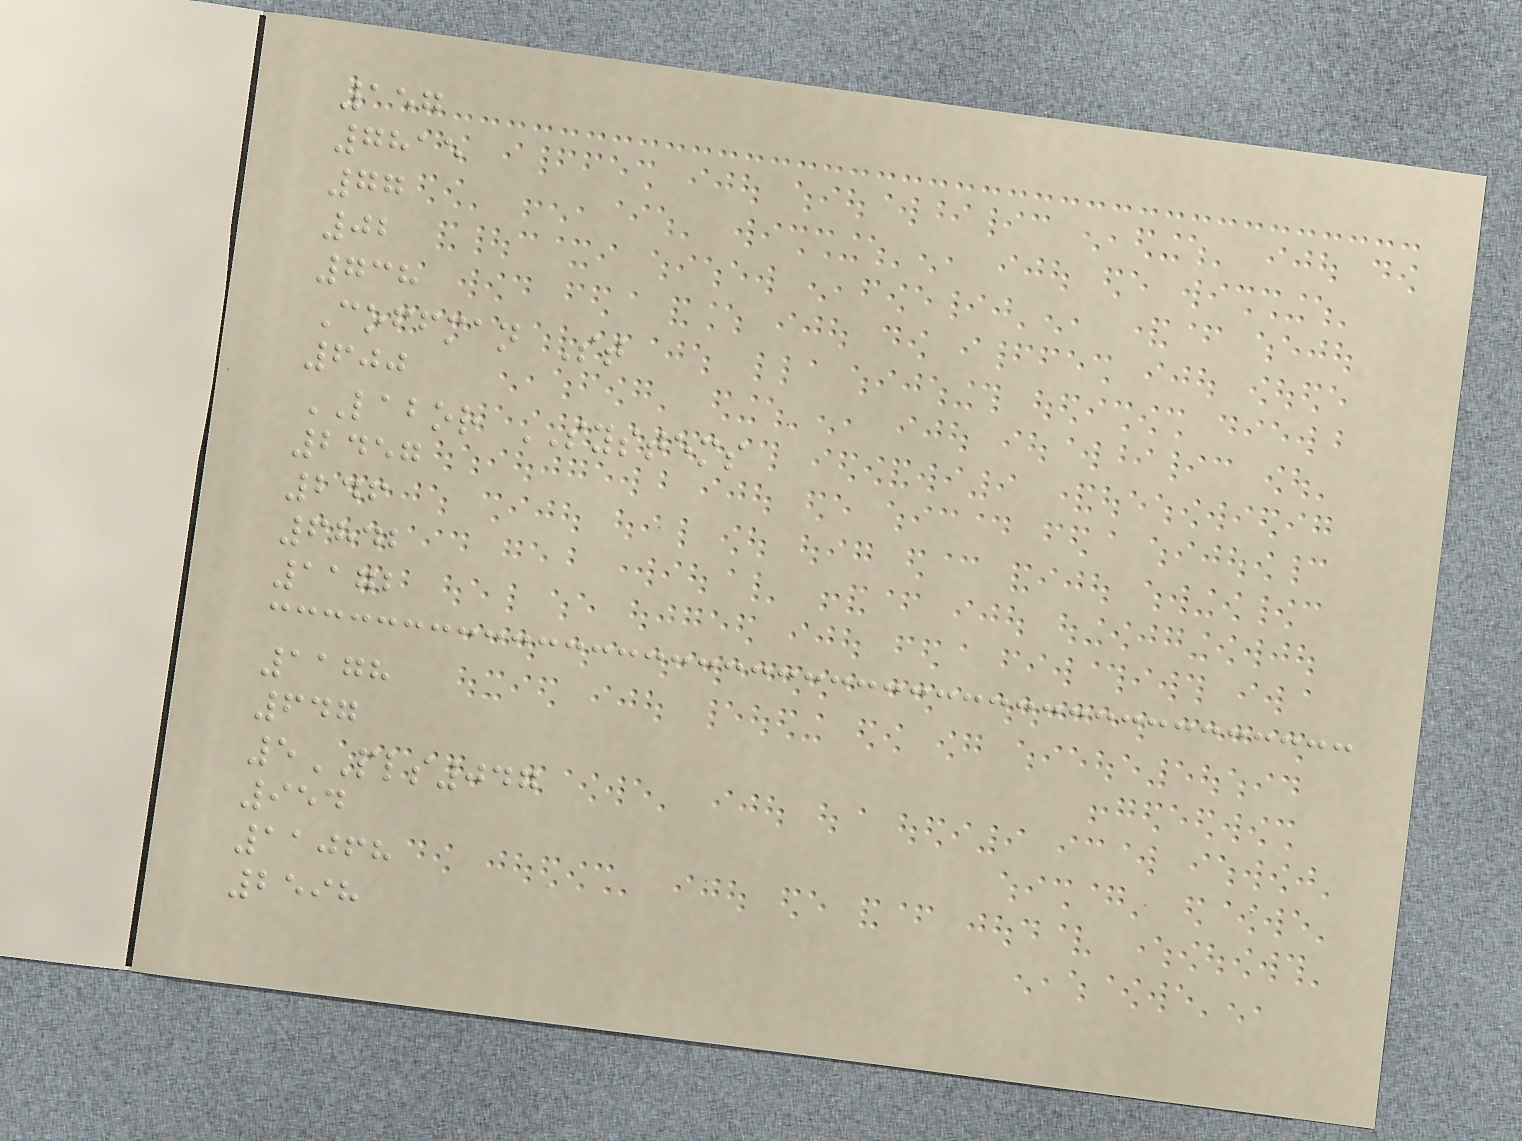157
7815
77
02
738
Coffman St
600
LABOR SYSTEMS
2457
246
6842
1172
1178
647
5PLS047
954
11068
2598
